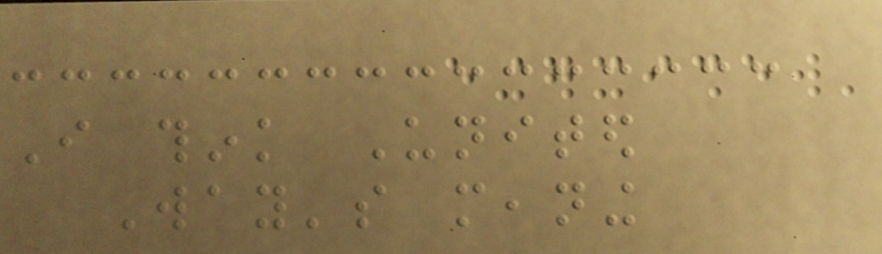I think United
Way's meaning
